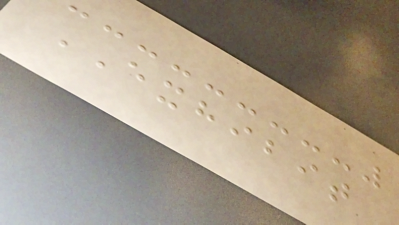EXHIBIT
